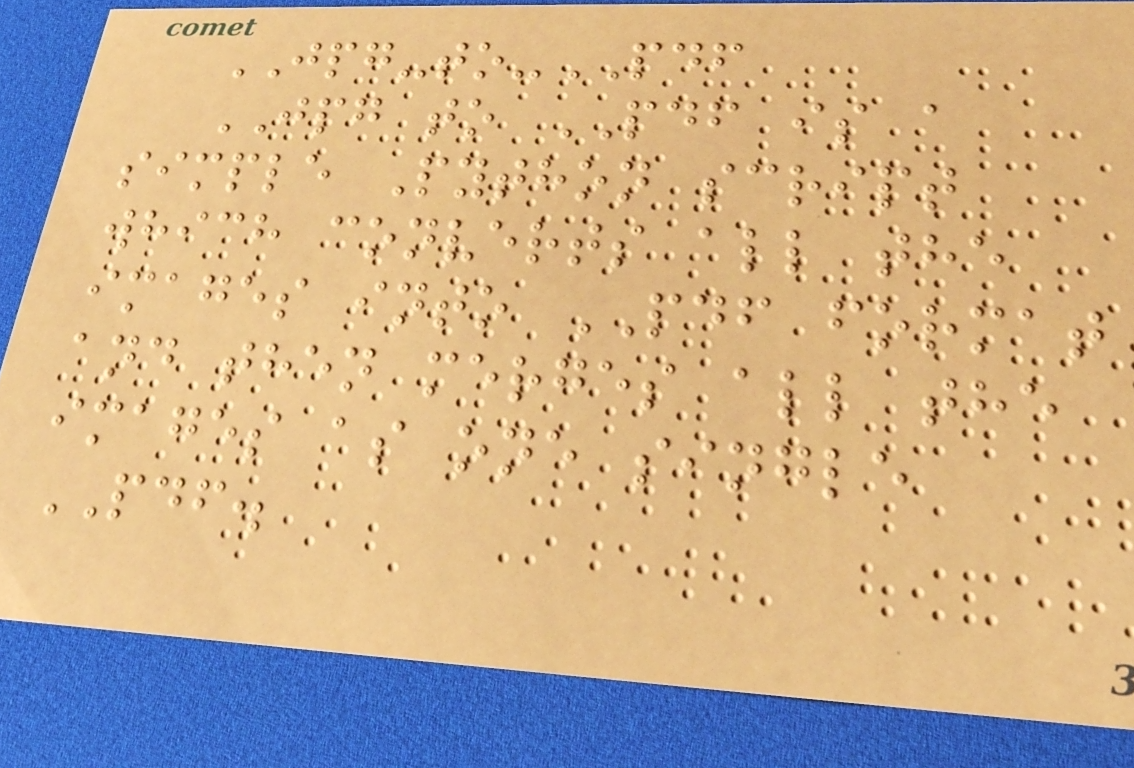JPG-to-PDF
JPG to PDF is a
simple Python script
which converts all the
images into PDF format
and then merges all the
images as one single
PDF.
